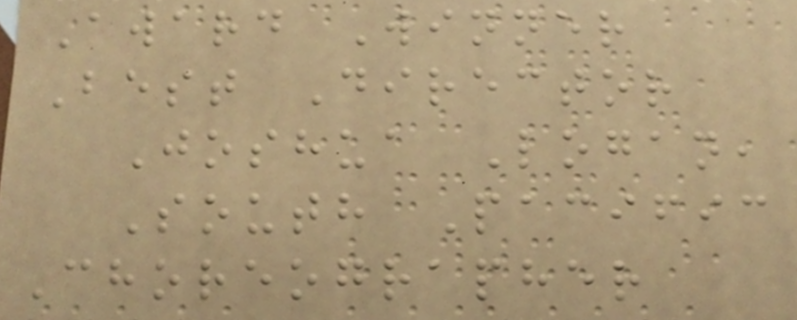Award Winner
Best Director
Joshua Logan,
South Pacific
Choreographer
